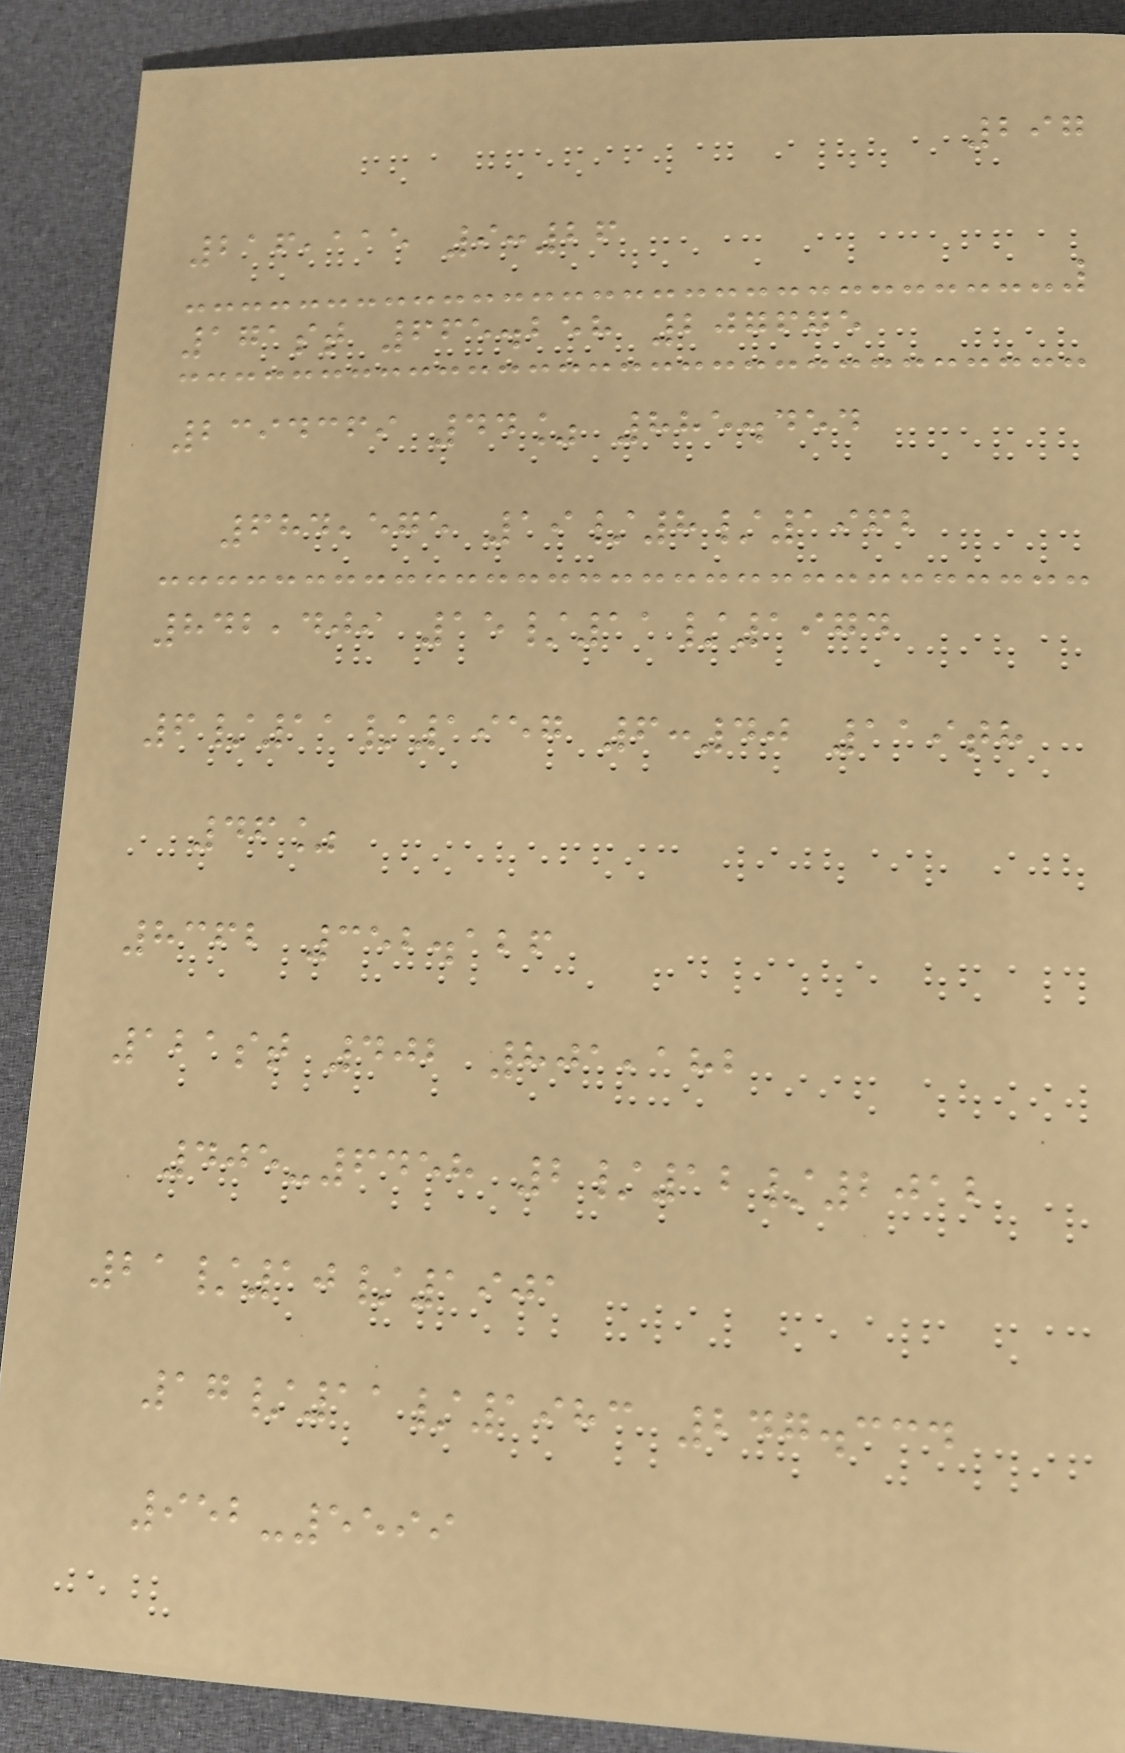297
216,115 9:26
171st 665.258 207675
2394369 44% 885.454
684,575 19/8/1962
842,409 15/11/1974
6/11/1957 6:40 119th
46%
8362 352.126
121st 402 801,182
405-6458 2/12/2012
21/10/1901
17/11/1983 247.334
952-5599
